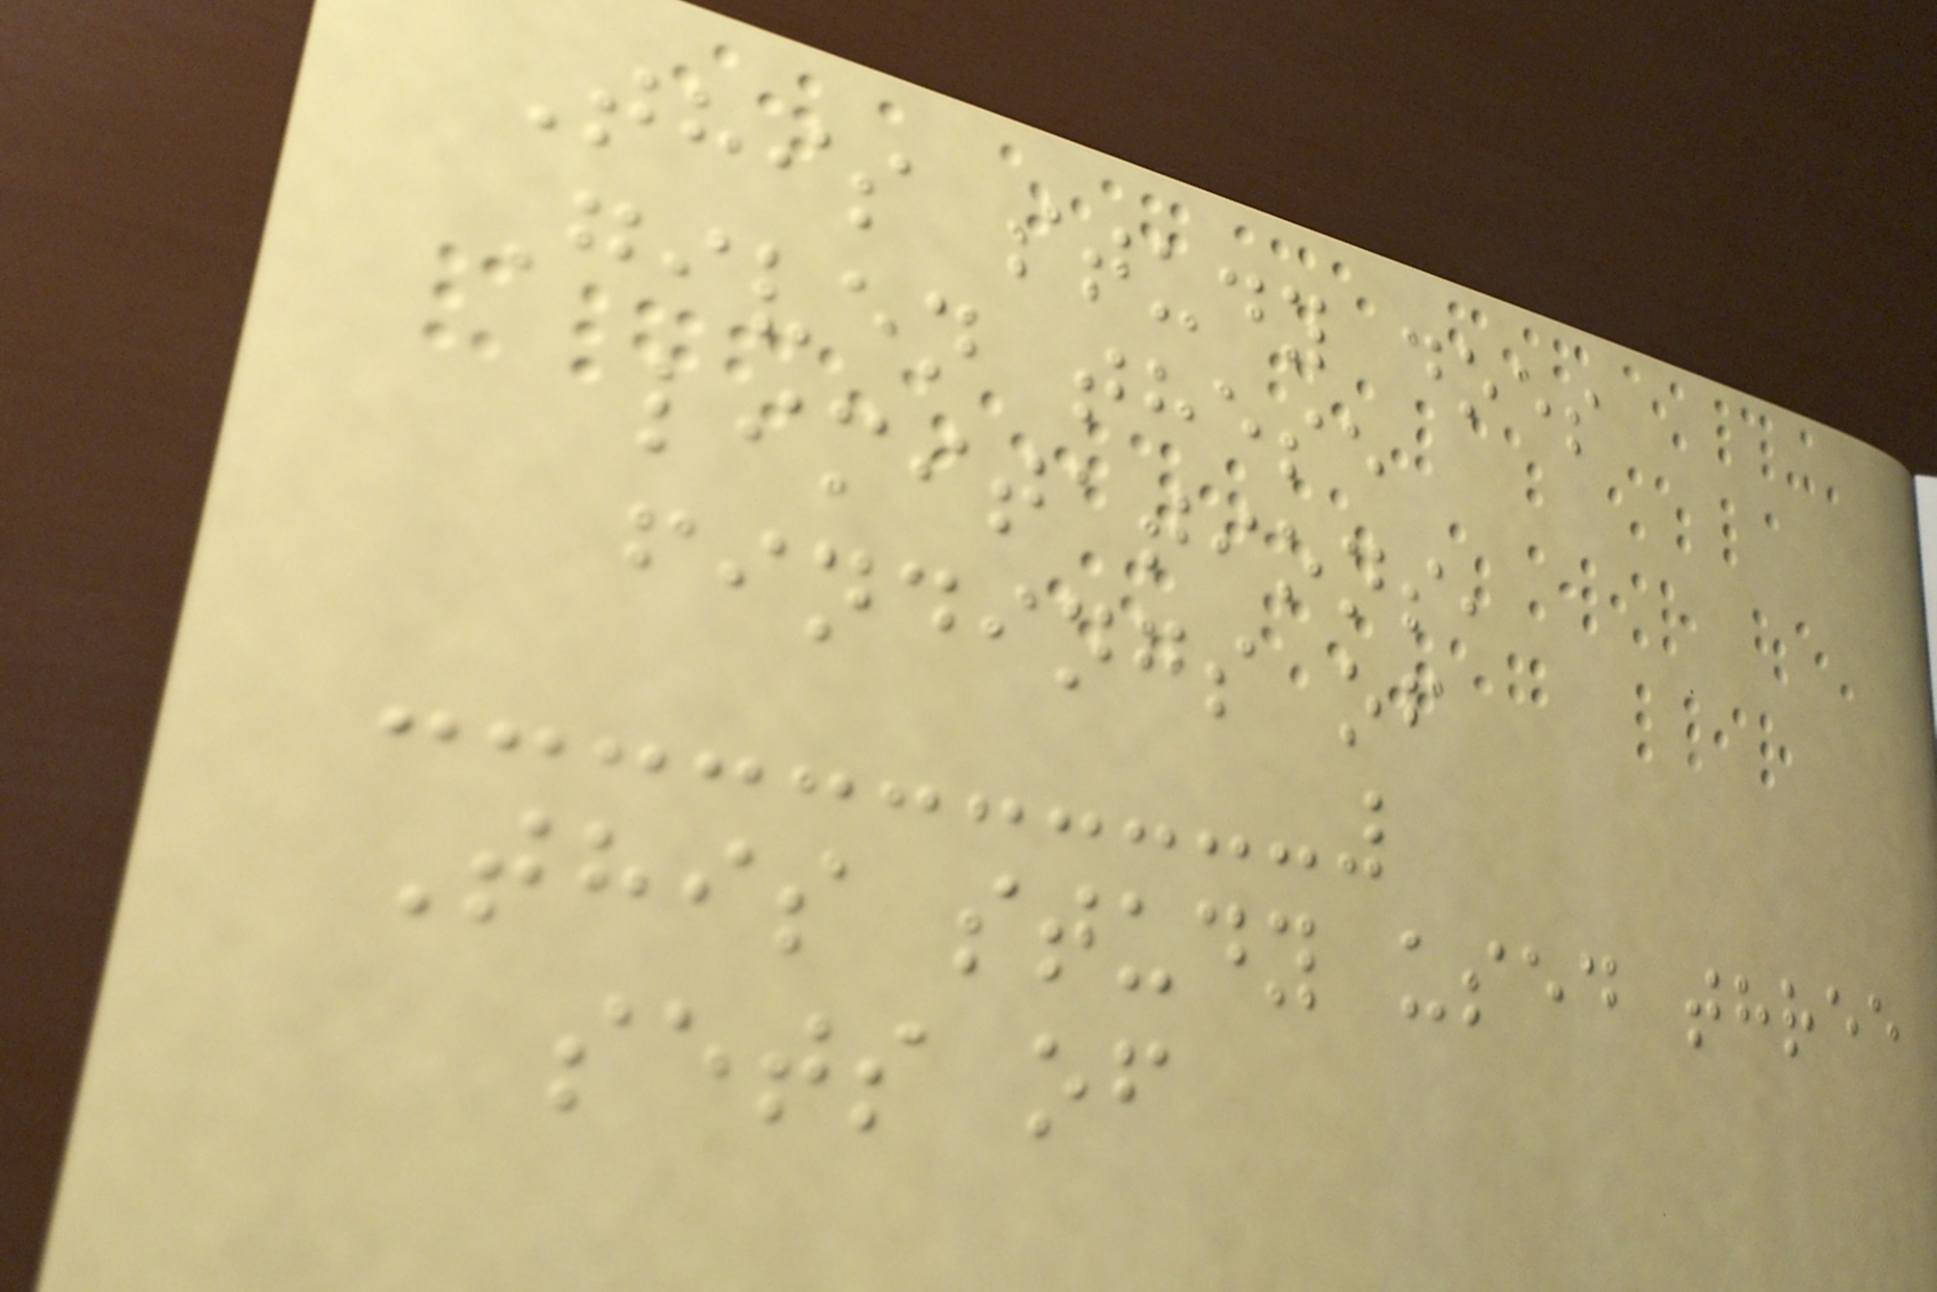This study does
Given these
limitations,
findings of
This study used three
sets of
